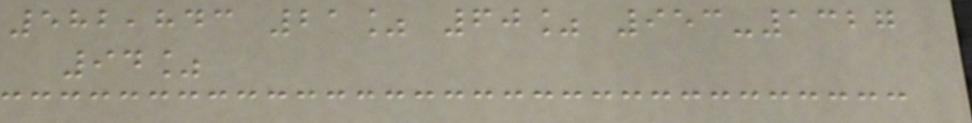582,843 21% 60% 953-1327
94%
